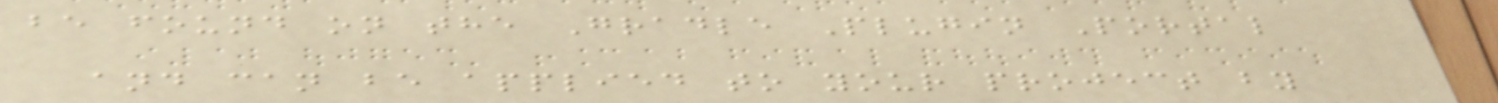be found on the Gradle Plugin Portal
and can be applied to your project by
